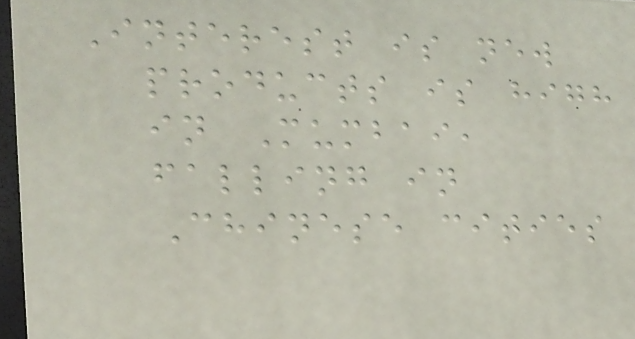Interest is new
products is high
in Mumbai,
falling in
Chinese cities
